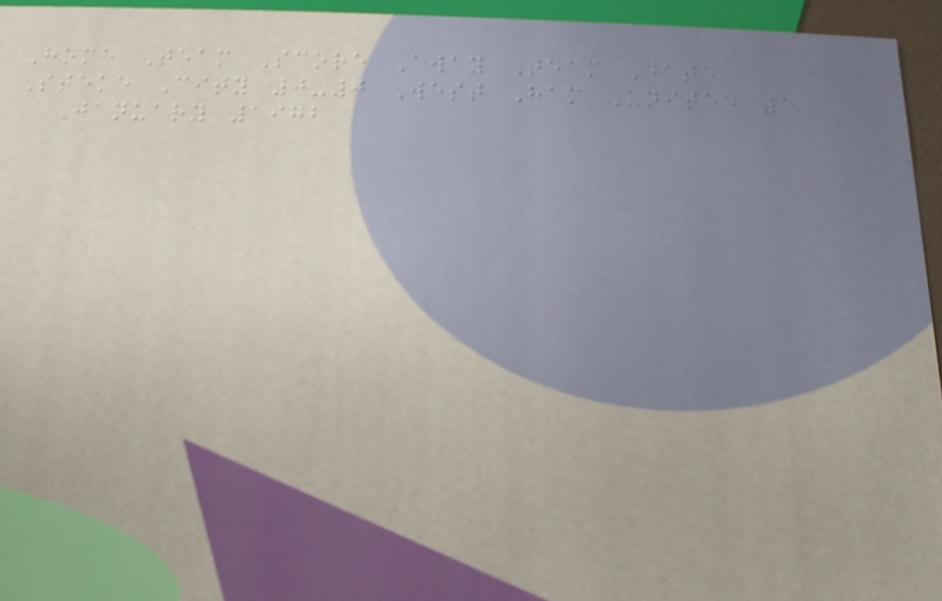Home Team Score Away Team Date
Stoke City 0-0 West Ham United 5
January 1972
